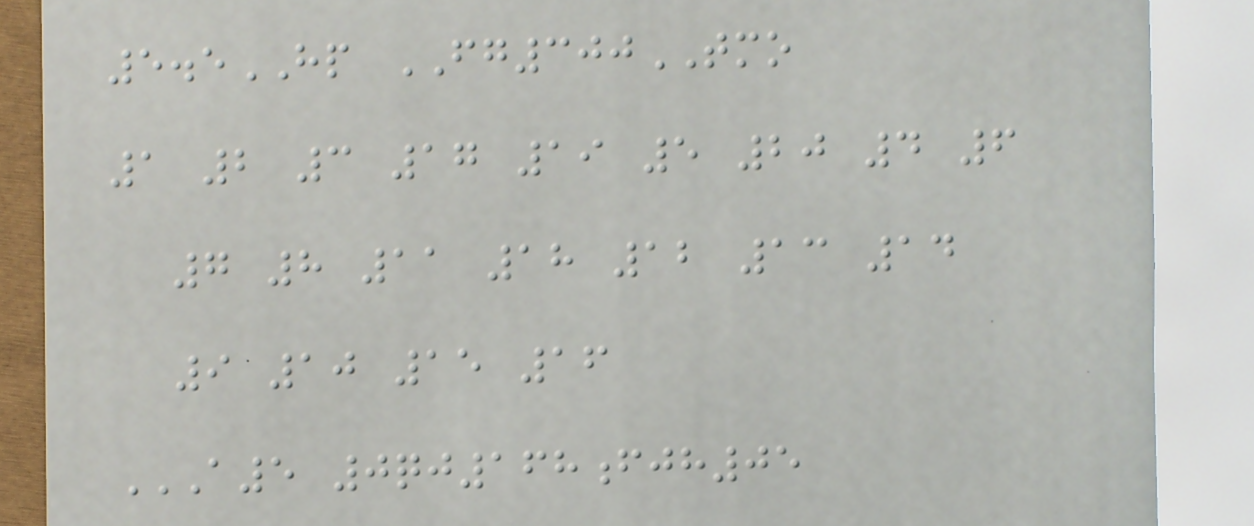5.5HP FG300TMO
1 2 3 17 19 5 20 4 6
7 8 11 18 12 13 14
9 10 15 16
A5 0QJ168FJH05
